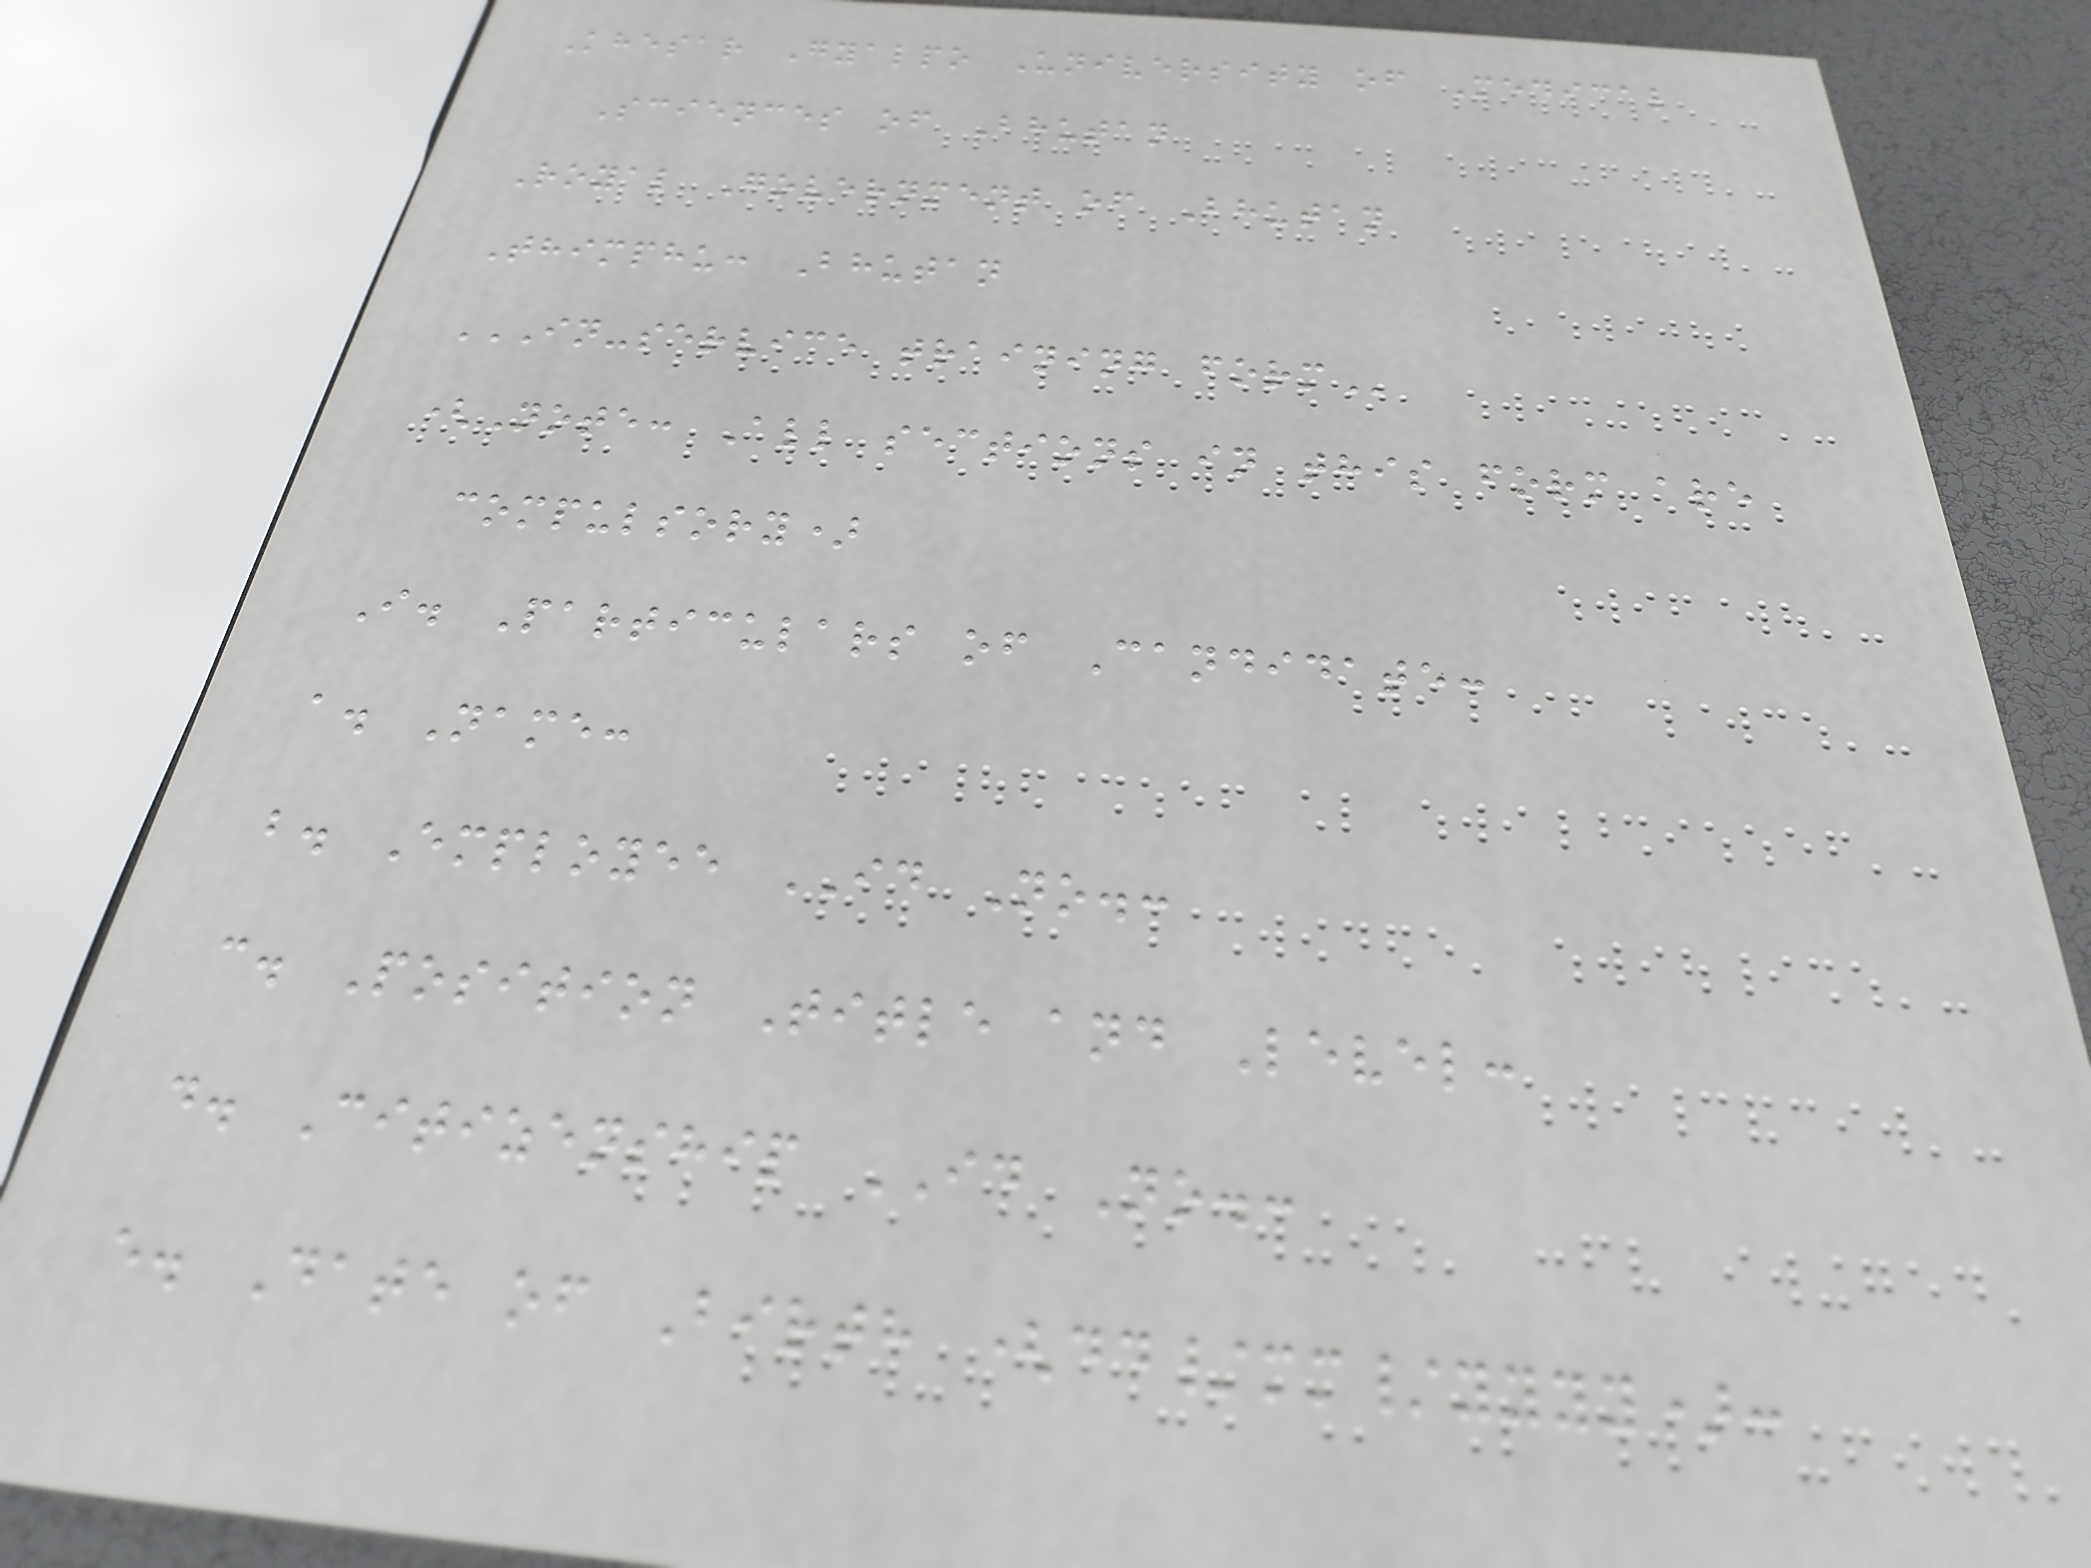Khesar Gyalpo University of Medical
Sciences of Bhutan
Royal Government of Bhutan
Thimphu: Bhutan
IN-SERVICE TRAINING FORM
(Note: All sections in this form are
compulsory)
I. Particulars of Candidate:
a. Name:
b. Employee ID No.:
c. Position Title and Level:
d. Citizenship ID No.:
e. Date of Birth (dd/mm/yyyy):
